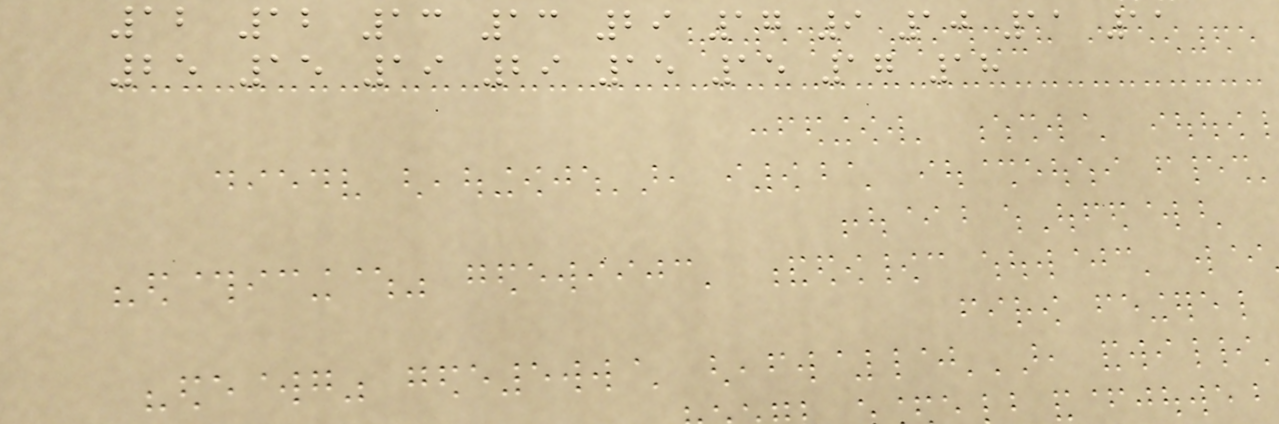12 12 13 13 29 17 9 10 11 11
25 15 19 29 15 15 17 18
